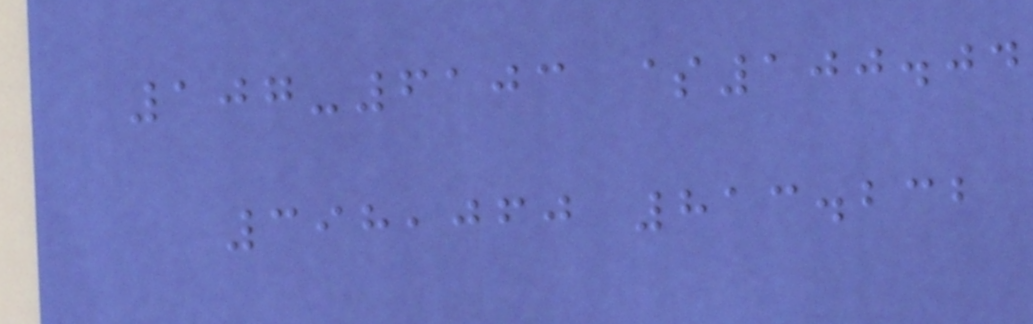107-6103 $100.04
398,060 813.232
